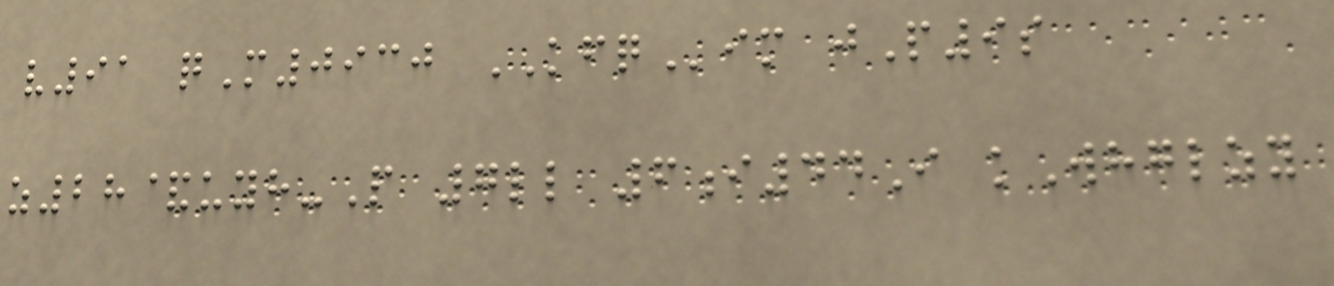v91 qM0930 KFQim jP9s
z28&uyh-P 7ll 6i44I kWhglzy
